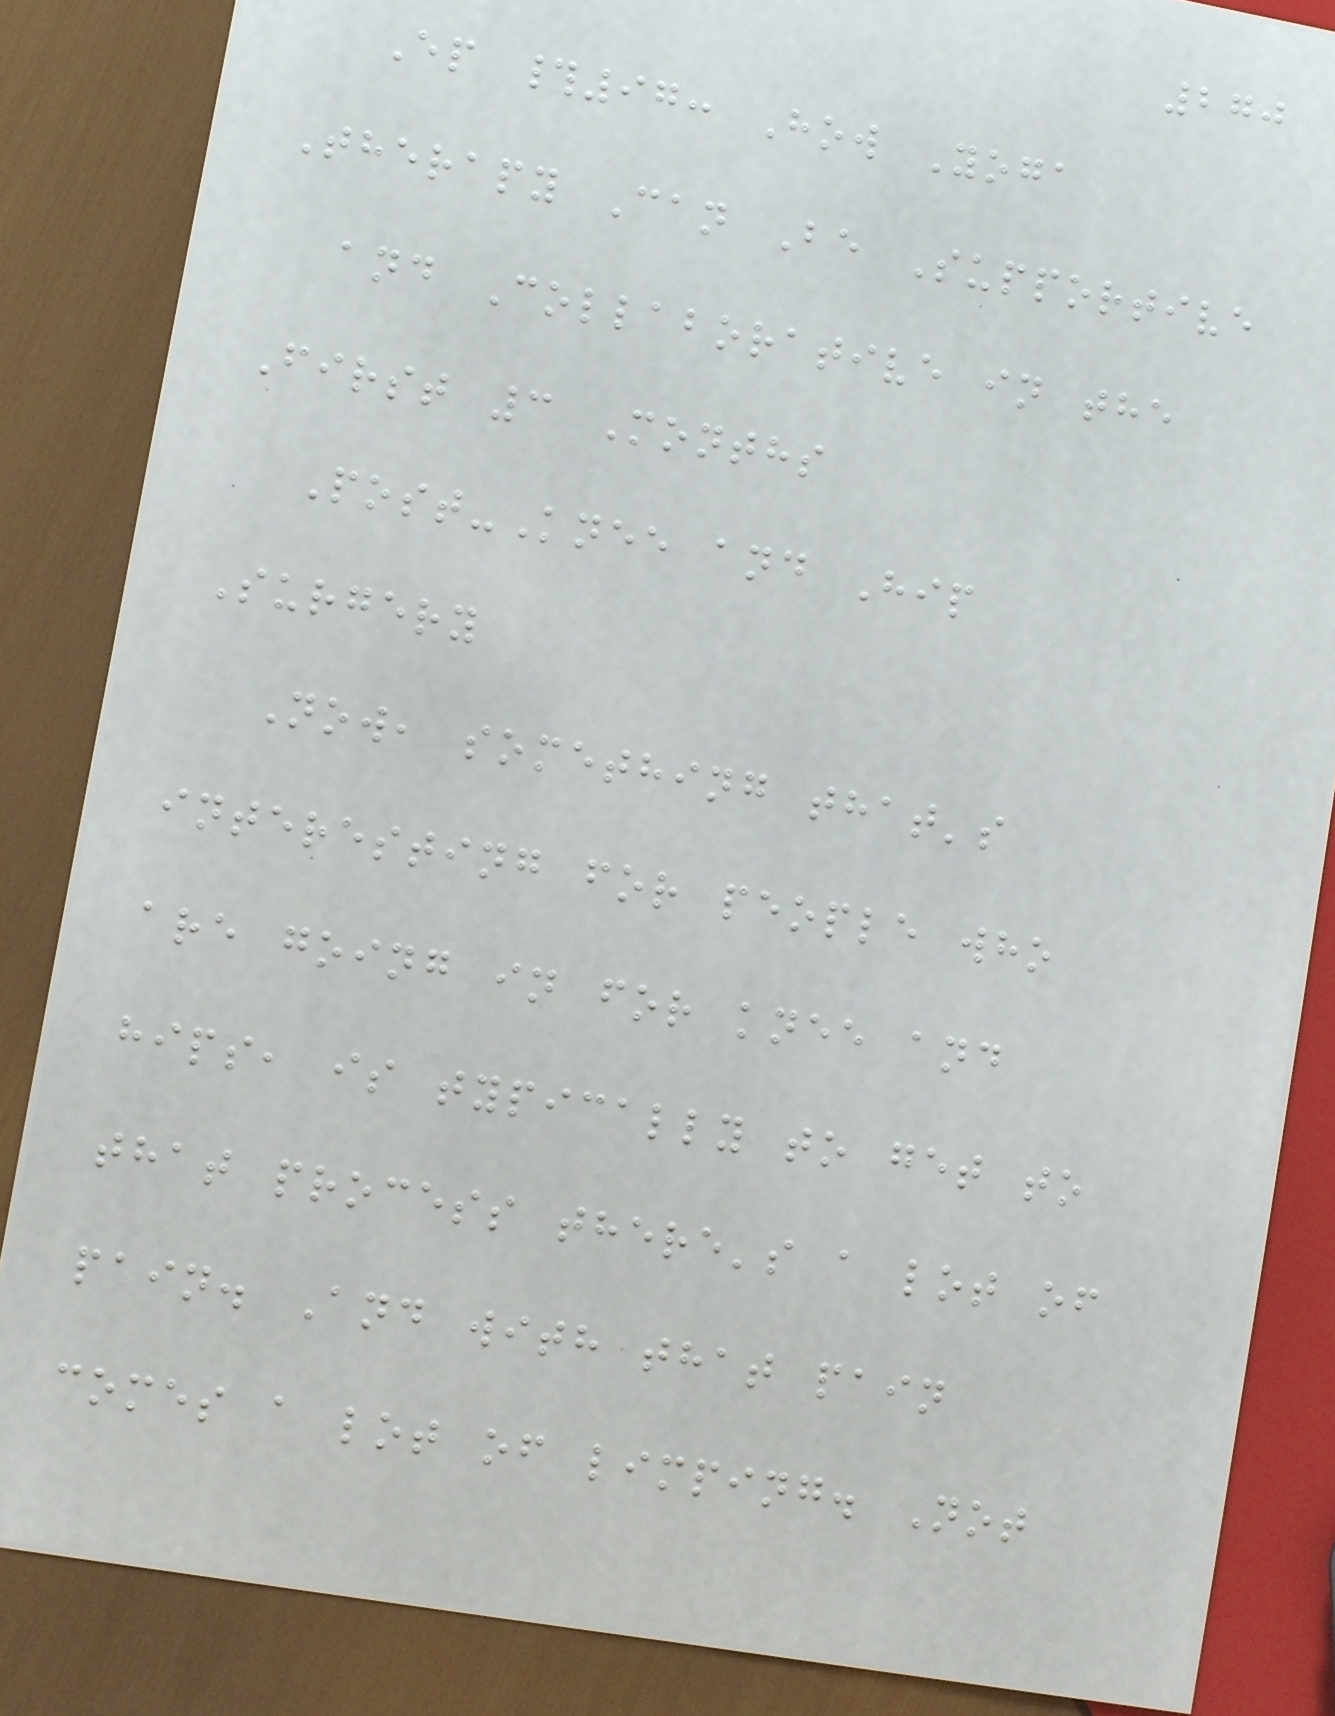270
Ep #97: How Yoga
Therapy Can Be Supportive
and Collaborative in the
First 3 Months
Post-Knee and Hip
Surgery
Now, something that's
interesting for people who
are going in for knee and
hips, is typically to get to
that process there's a lot of
pain. And with that pain
comes a lot of limping. Not
